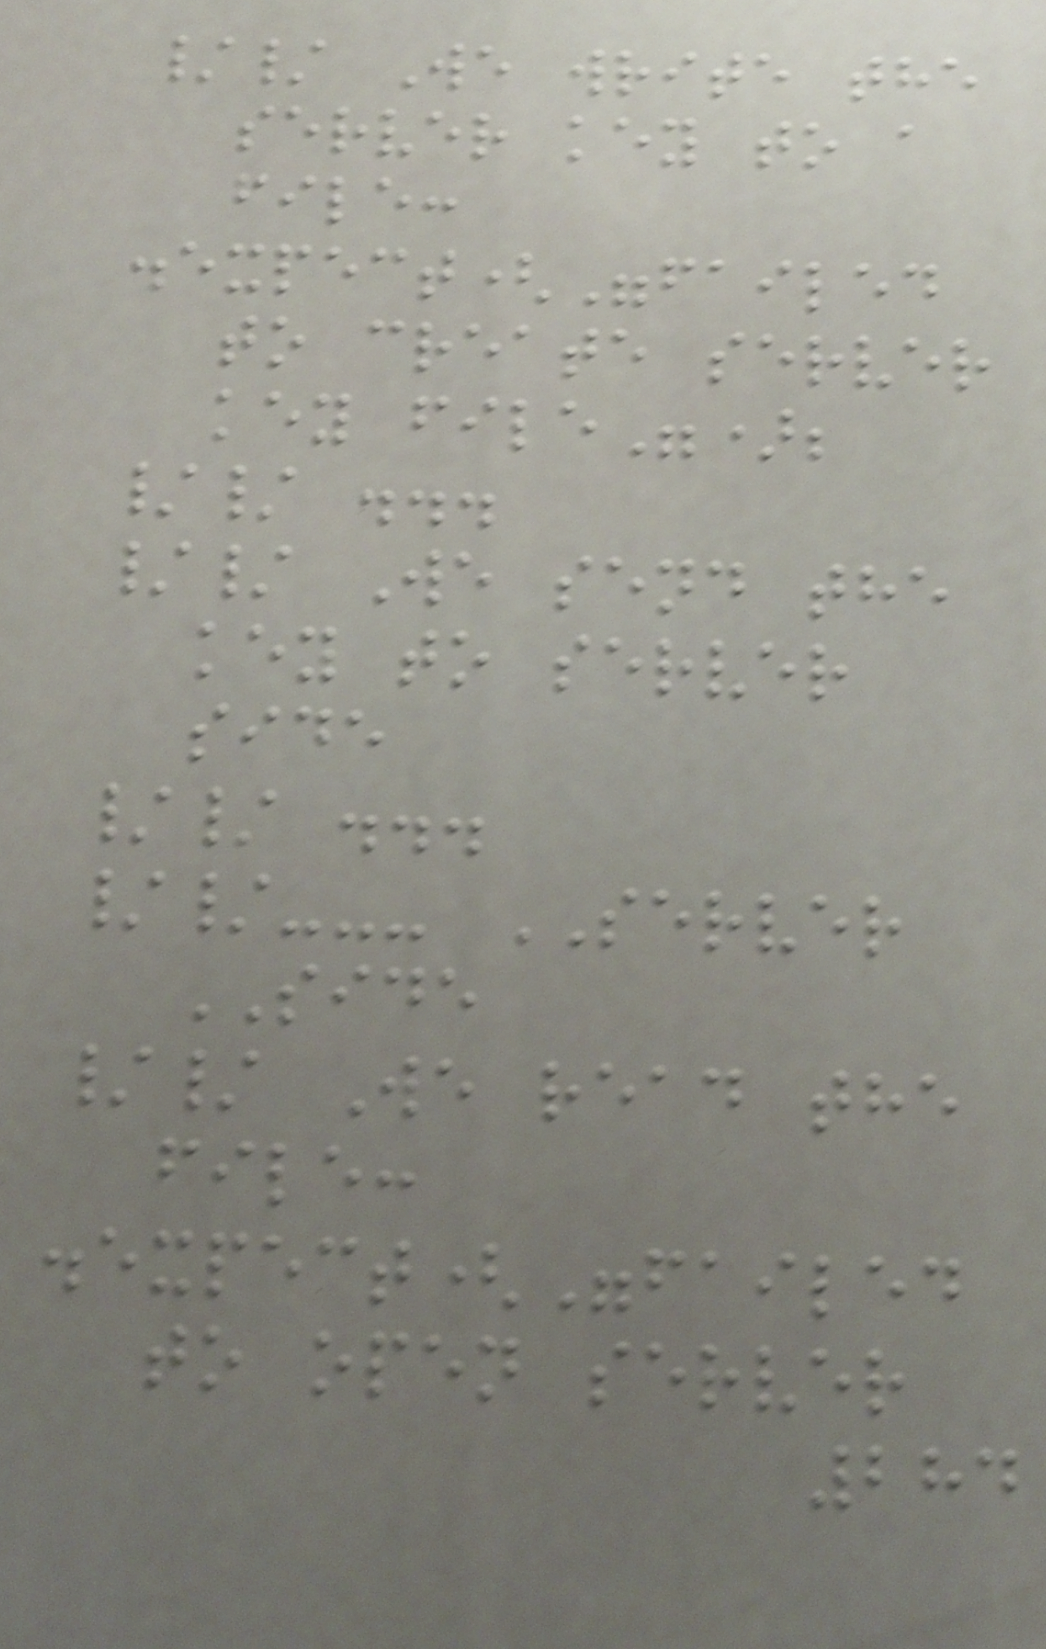// We write the
server key to a
file:
.expect("failed
to create server
key file");
// ...
// We send the
key to server
side
// ...
//--- SERVER
SIDE
// We read the
file:
.expect("failed
to open server
284
